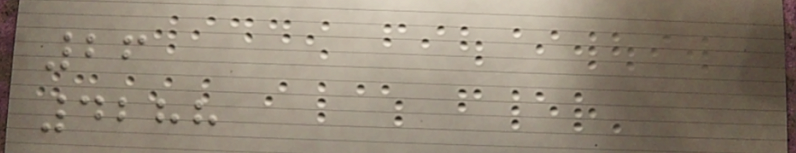26
4288
